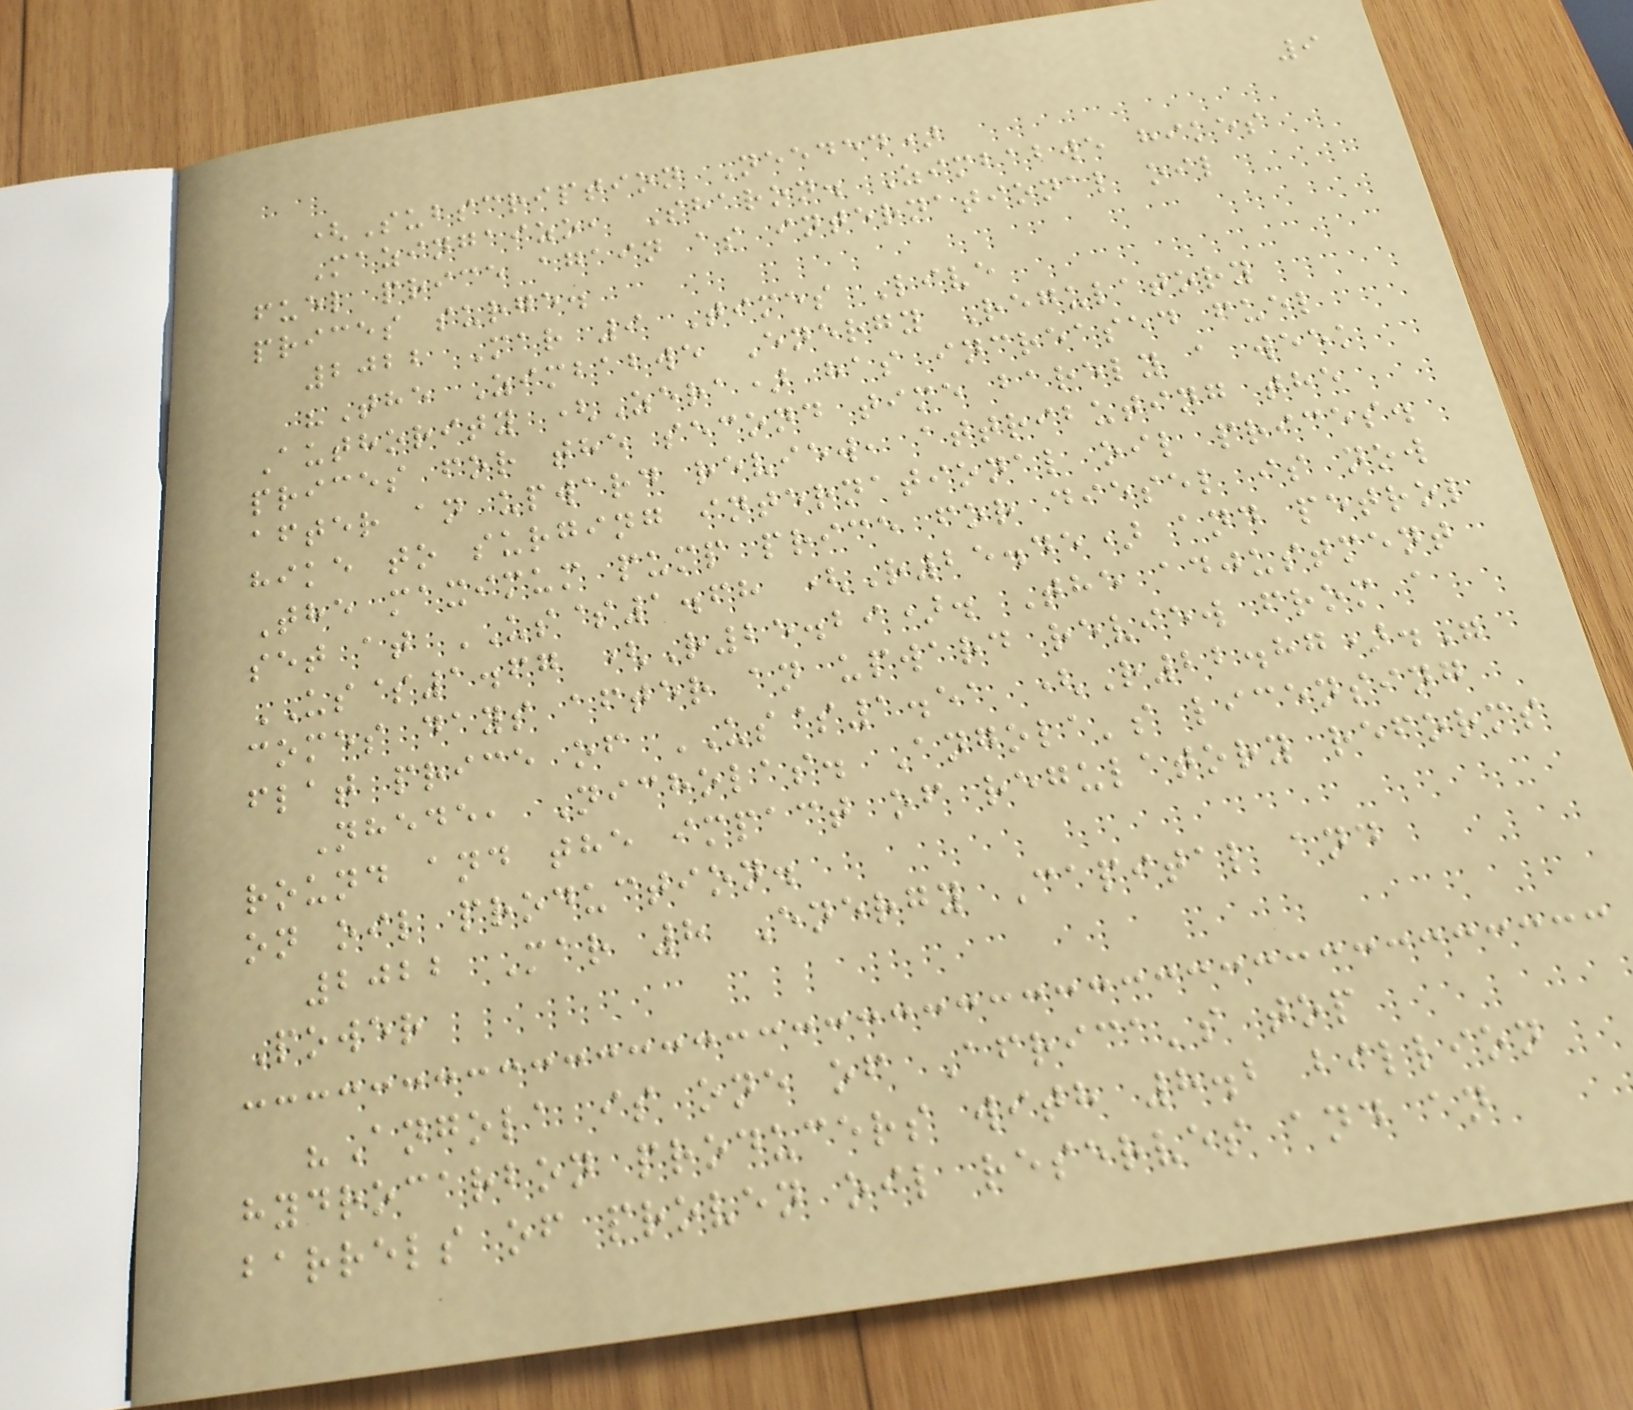9
(Subscription Needed)
Mazingaizo, Sharon. Zimbabwe hikes
fuel price again as international oil
prices surge.
2022 Mar 9 Times Live
"The Zimbabwe Energy Regulatory
Authority (Zera) has increased fuel
prices for the second time barely a week
after an upward review, attributing the
hike to surging international oil prices.
The maximum pump price for diesel is now
set at US$1.68 (R25.45) and petrol
US$1.67 (R25.29). The adjustment
comes days after an upward review from a
flat price of US$1.51 (R22.87)."
Nhede, Nicholas. Angola's licensing
round and the impact of regulatory reforms
on oil production.
2022 Mar 8 Energy Capital and
Power
"Angola is one of Africa's top
hydrocarbon producers with 8.2 billion
barrels of proven oil reserves and an
